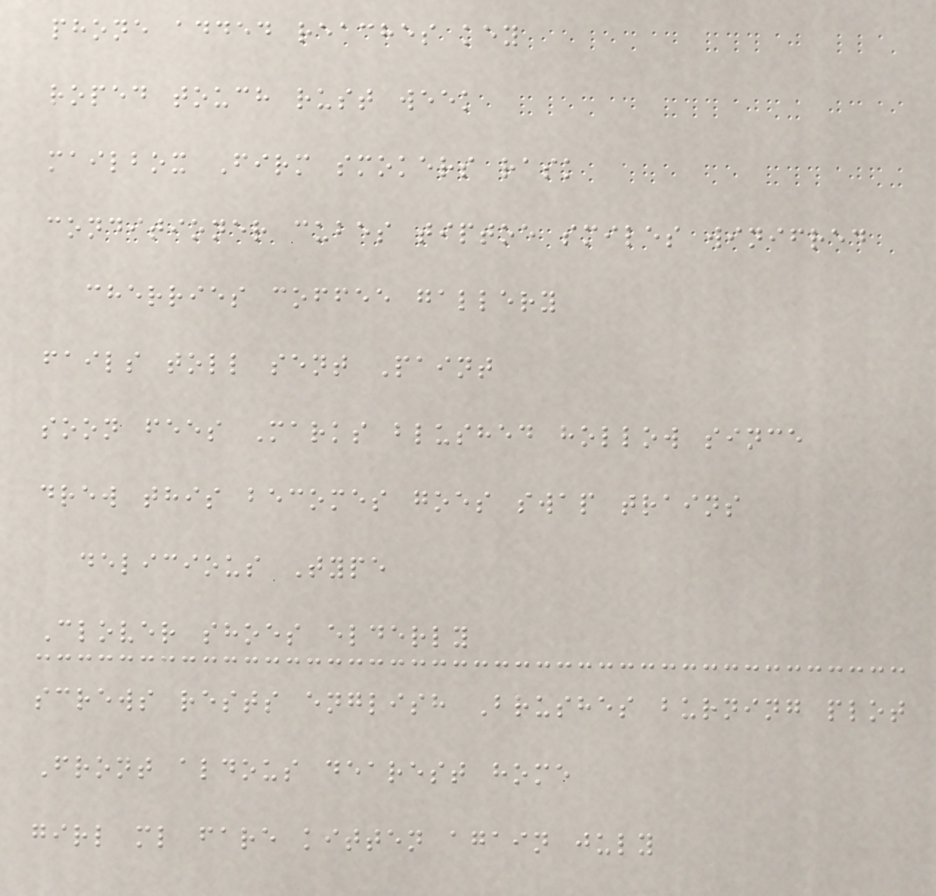phone added reaches key
roped touch rust week
mailbox Firm smokers rask
conditioner cubes tiptoe smiles winifred
cherries coffee gallery
fails toll sent Paint
soon fees Marks blushed hollow since
drew this becomes goes swap trains
delicious Type
Clover shoes elderly
screws rests english Brushes burning plot
Front aldous dearest home
girl ml fare kitten again july
